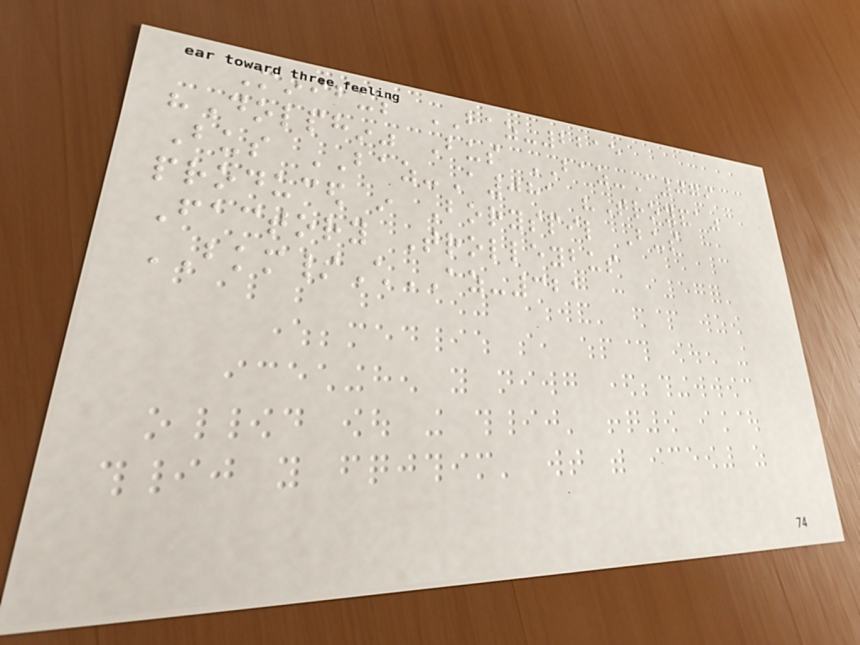Minibus BAZ-2215
"Dolphin" Bus BAZ-A079
Bus BAZ-A081 "Troyanda"
produced in Boryspil Bus
Factory Trolleybus
BKM/ChAZ-321
